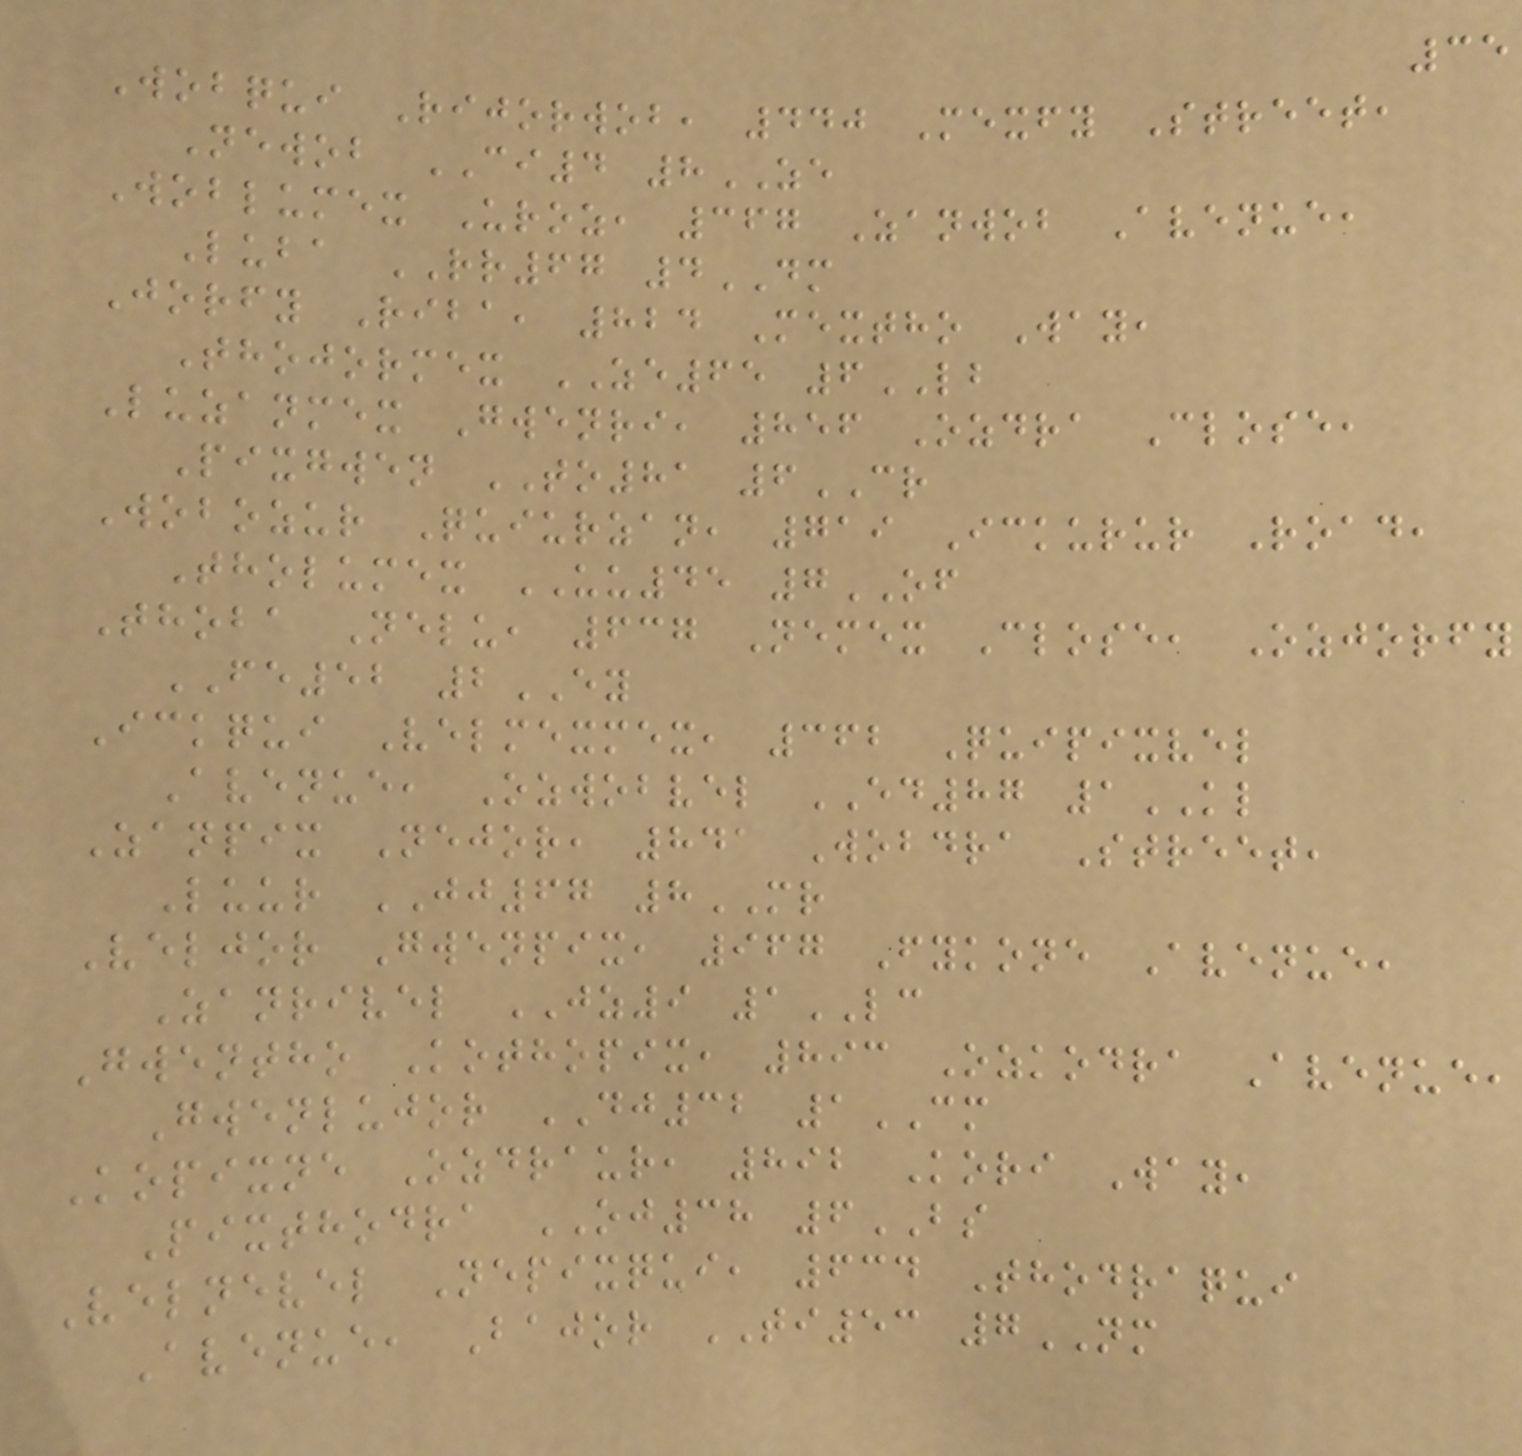35
Wobqui Rijorwob, 440 Mexfy Street,
Newob CI4 8ZE
Woblumex Uroz, 367 Zanwob Avenue,
Luba RR67 4DM
Jorfy Riba, 824 Mextho Way,
Thojormex ZE65 6LB
Luzanmex Gwenri, 856 Ozdra Close,
Pixgwen TO81 6CR
Wobozur Quiurzan, 719 Ickurur Road,
Tholumex UU45 7OF
Thoba Nelu, 637 Nemex Close, Ozjorfy
FE52 2EY
Ickqui Velmexmex, 362 Quipixvel
Avenue, Ozwobvel ED87 1KL
Zanpix Nejor, 841 Wobdra Street,
Luur JJ67 8MR
Veljor Gwenpix, 967 Fykone Avenue,
Zanrivel JZ9 1LC
Gwentho Kothopix, 893 Ozkodra Avenue,
Gwenlujor DJ32 1CM
Kopixne Ozdraur, 892 Kori Way,
Pixthodra OJ38 6BS
Velnevel Nepixqui, 634 Thodraqui
Avenue, Bajor TI53 7NM
